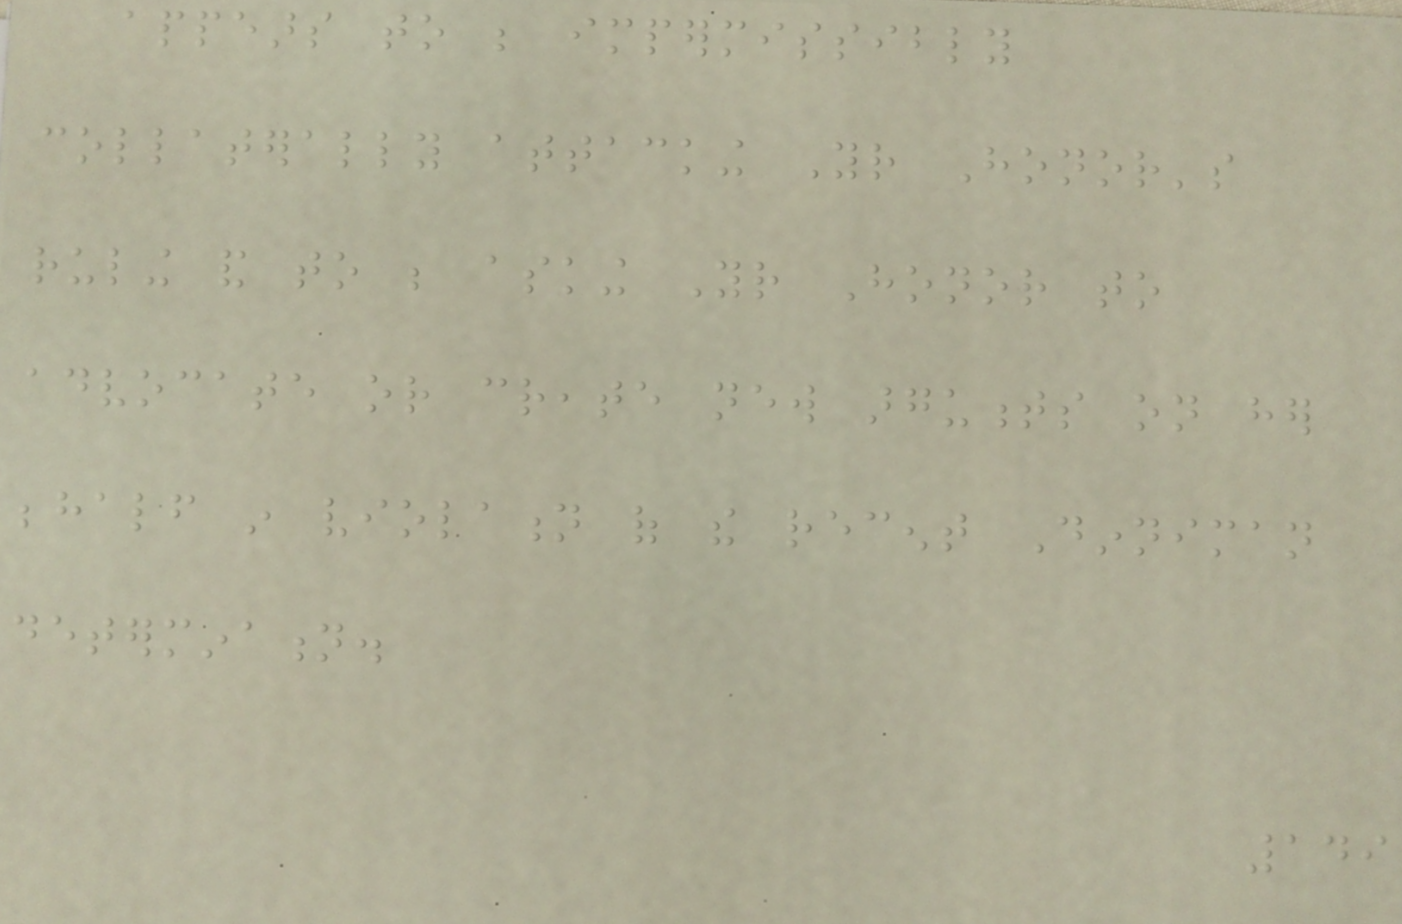appears to be impermissibly
collaterally attacking Your Honor's
ruling and to be asking Your Honor to
advocate or create new arguments on her
behalf in violation of the recent Dinniman
determination.
149
